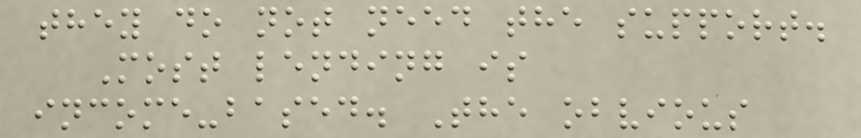they do not need the support.
Most lending is
income-based. The obvious
